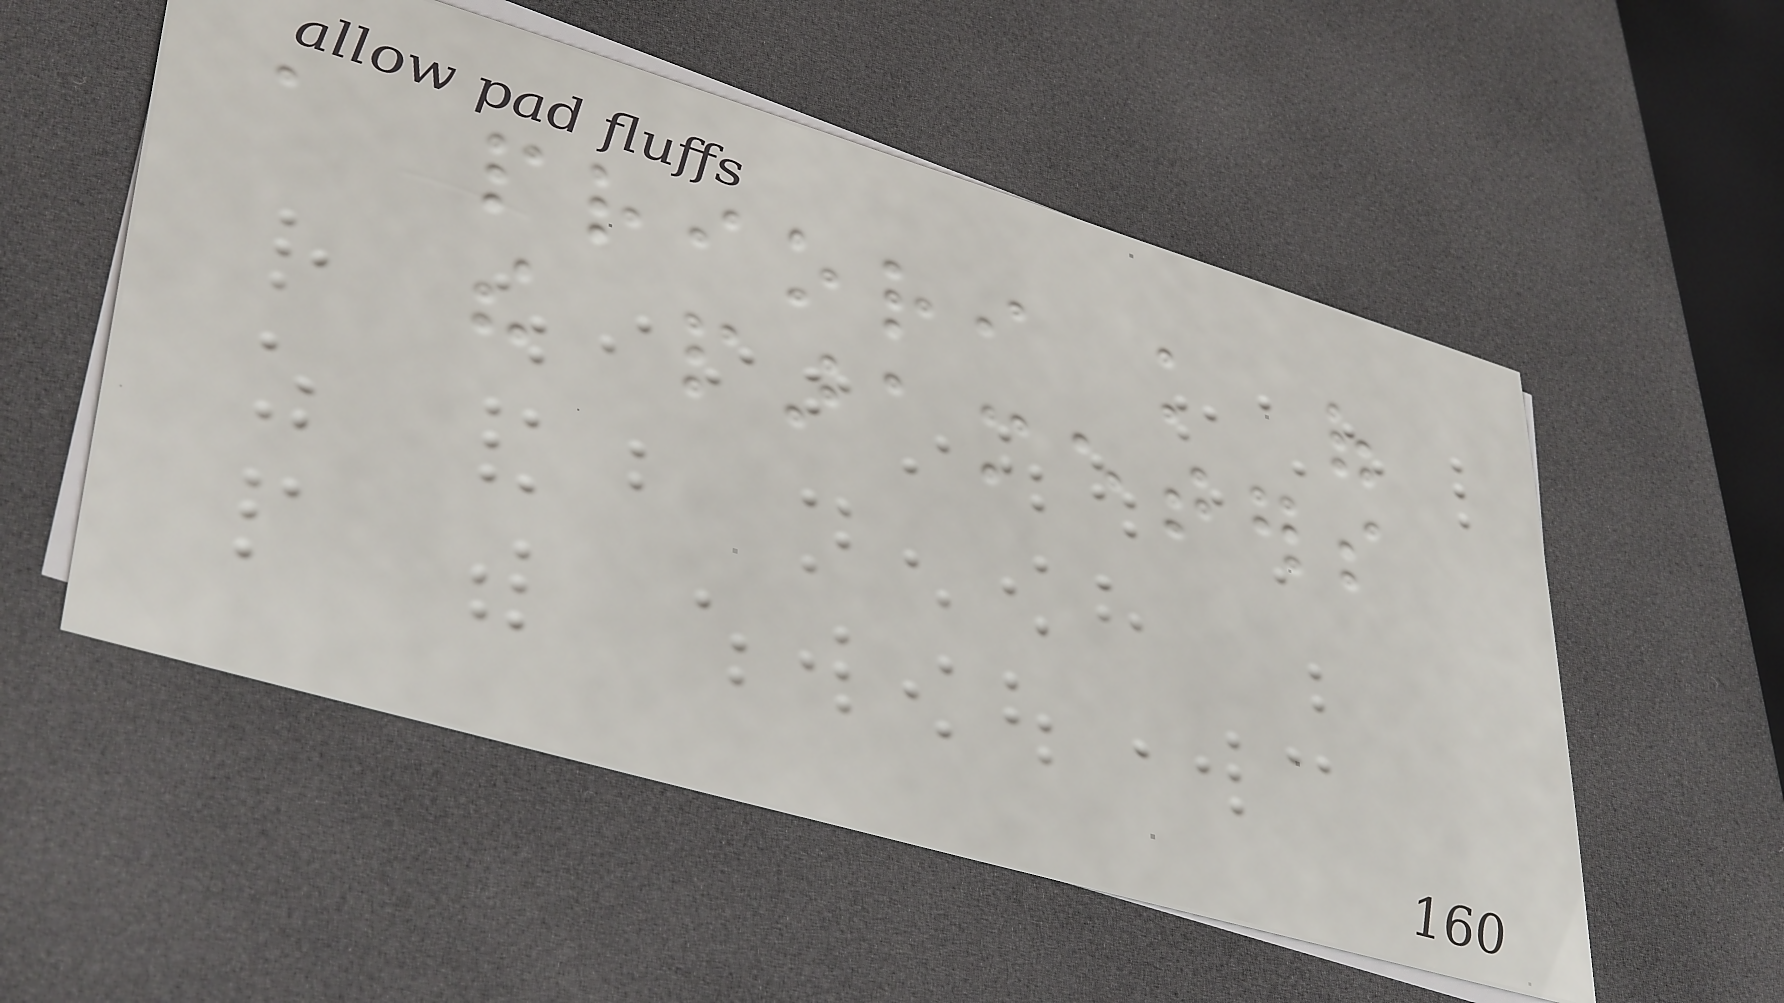a priori knowledge of
the parameters
